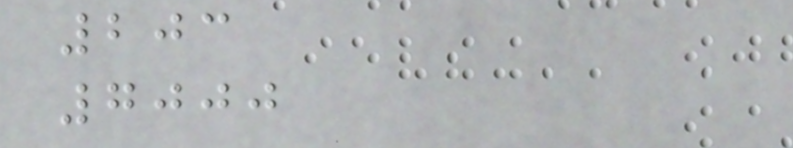203
7000
